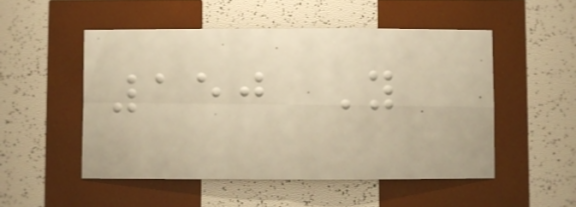150 You
